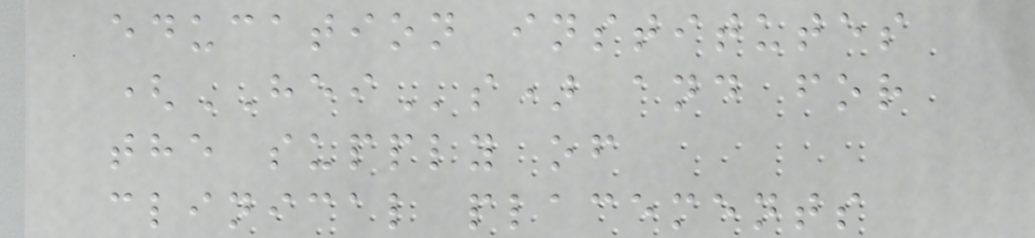education institutes
(HEIs) and for
the supply of
clinical placements
